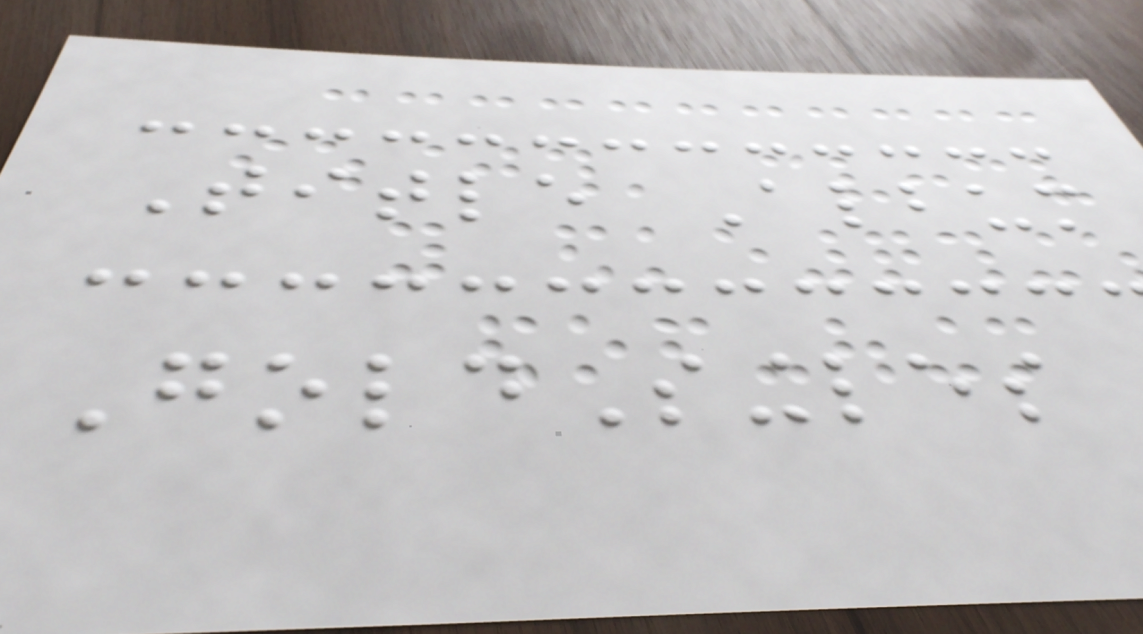Title Album
GoldSingles
